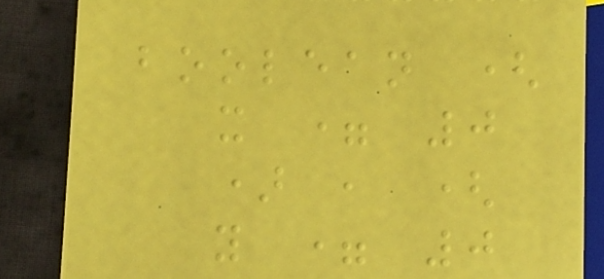boolean (
x = 0
) , (
y = 0
